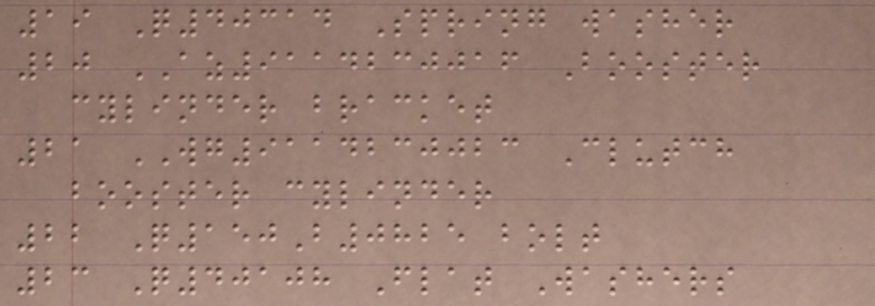19 Q40314 Spring washer
20 AZ9114230016 Booster
cylinder bracket
21 WG9114230023 Clutch
booster cylinder
22 Q150B0825 bolt
23 Q40108 Flat Washers
